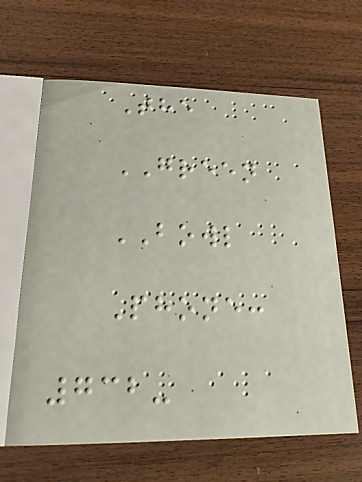The
GREEN
BOWL
Phone:
732-
